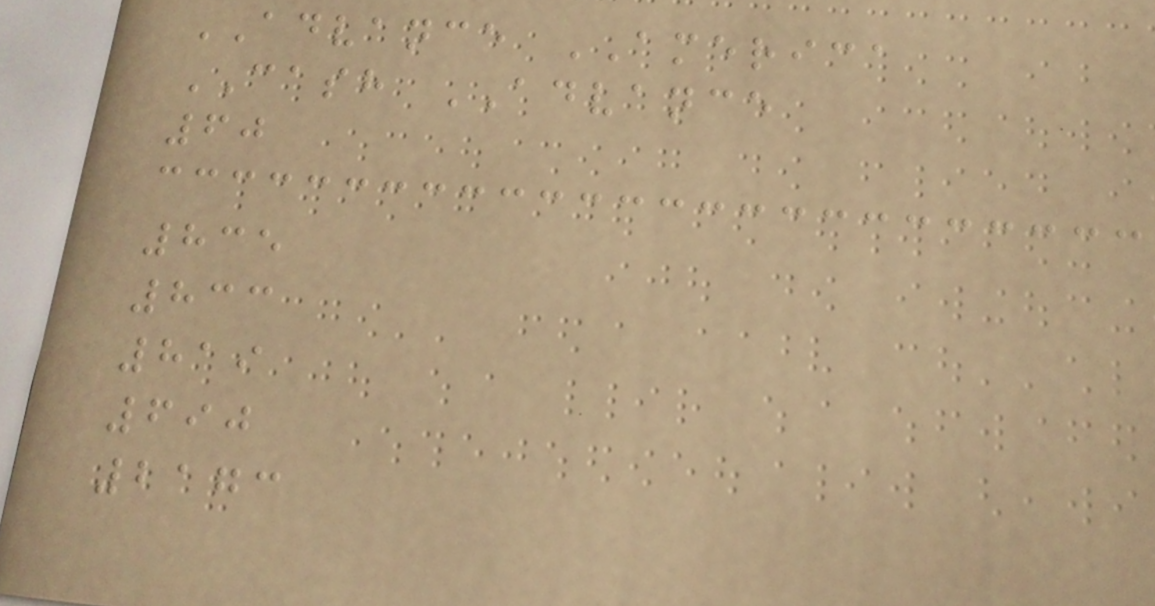ADVANCE AMERICA
CASH ADVANCE
60
835
833
819
690
2173
